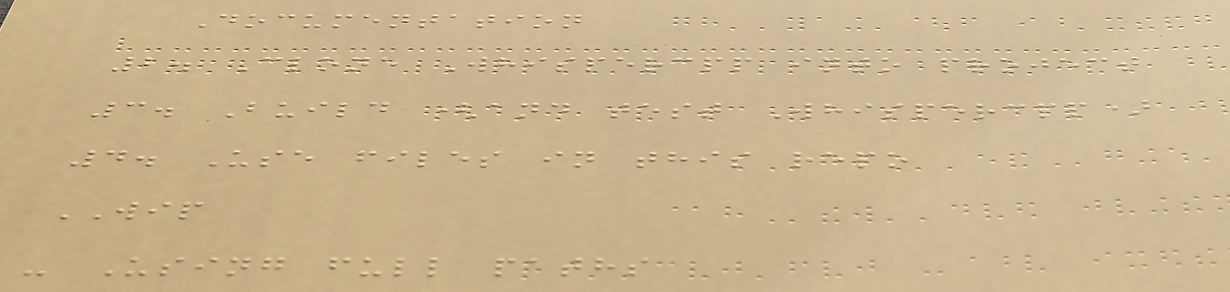Documentation
2. Clone Whispercpp into project
3. Build (and test Whispercpp)
4. Use files in this repo
WIP
- Using full paths
